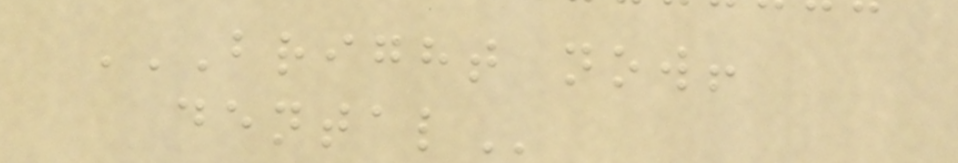BRIGHT NOW!
DENTAL
